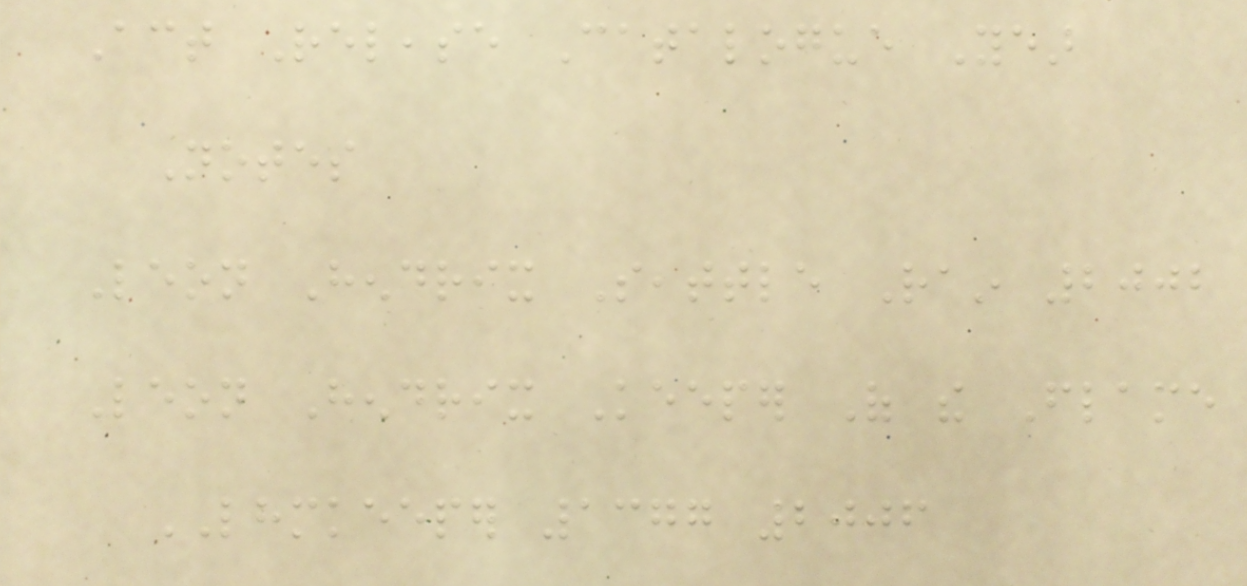Act Release Catalogue Year
Notes
Leon Hendrix Seattle Rain 2002
Leon Hendrix Keeper Of the Flame
LHMKEEPER 1377 2006
